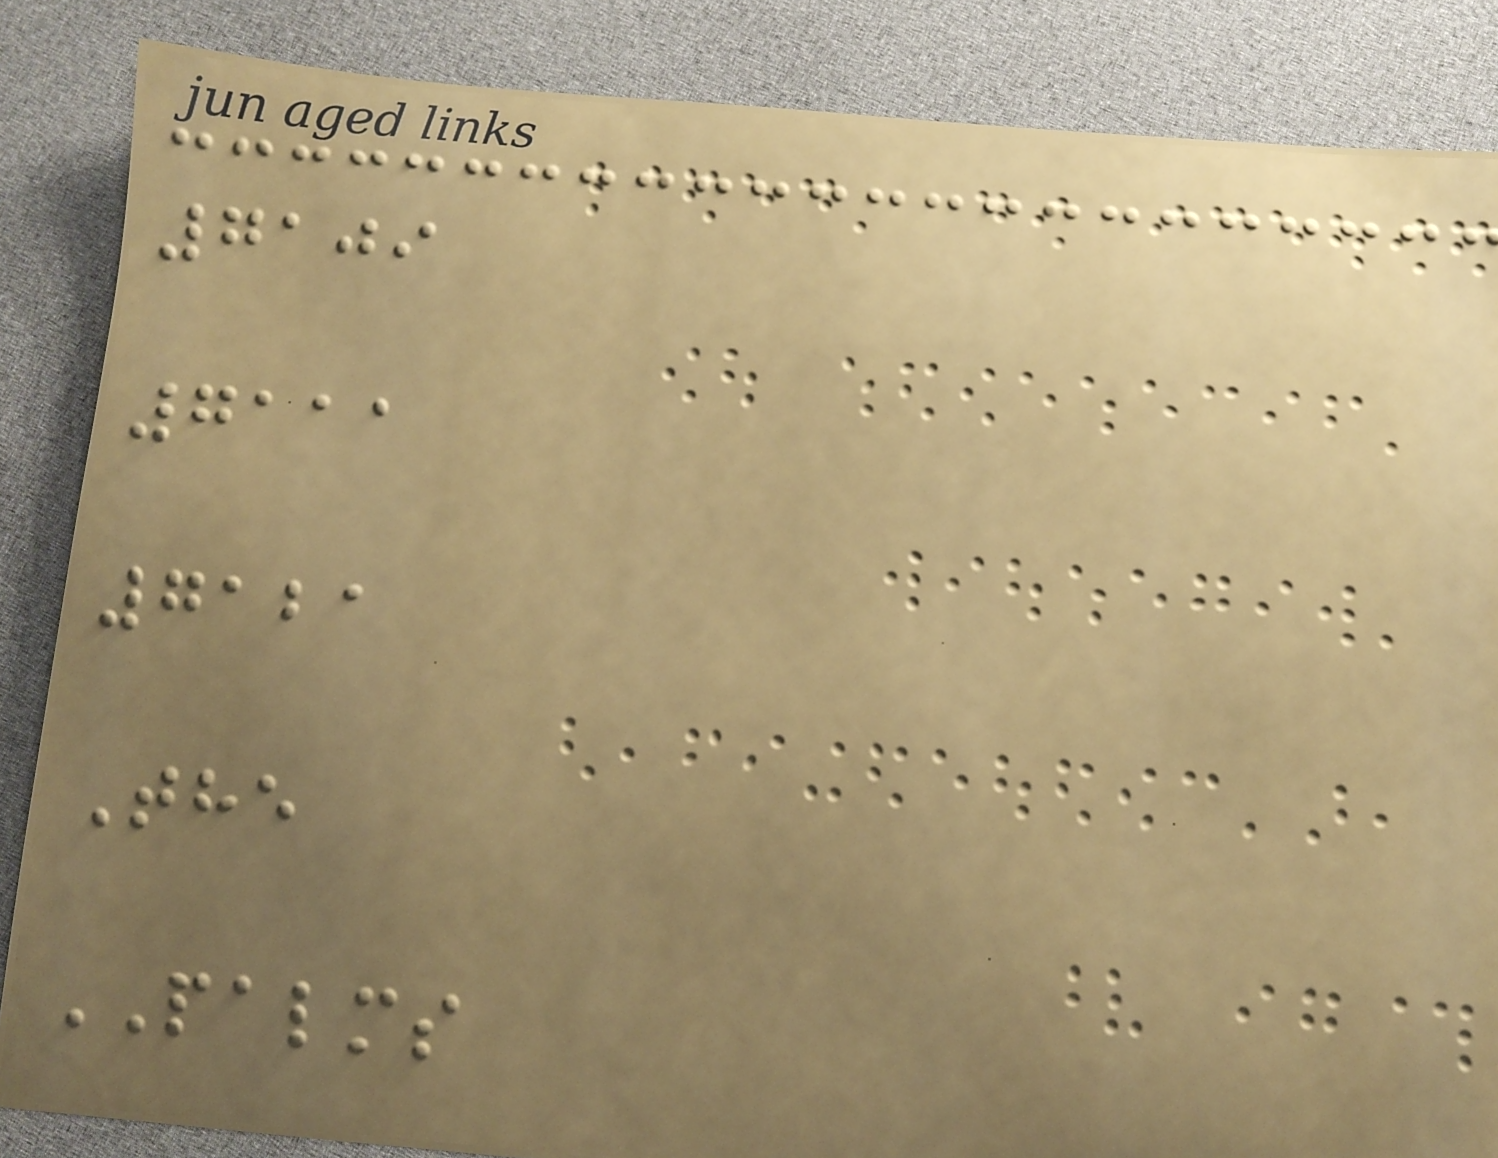7109
7111
7121
The
PALMS
